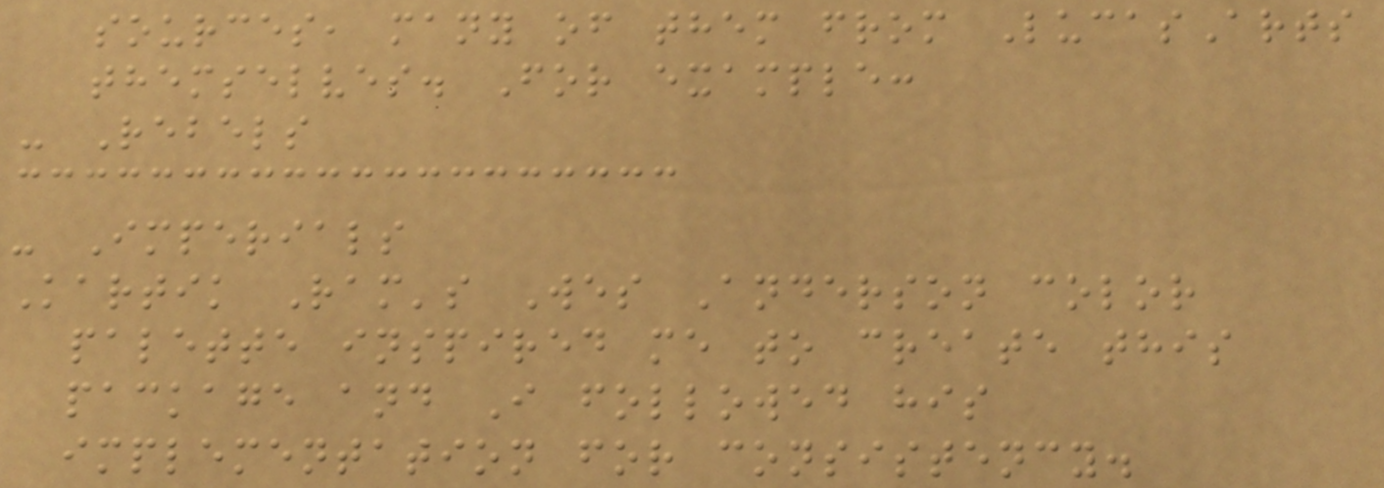sources, many of them from LucasArts
themselves. For example:
- Rebels
- Imperials
Kartik Ram's Wes Anderson color
palette inspired me to create this
package and I followed his
implementation for consistency.
